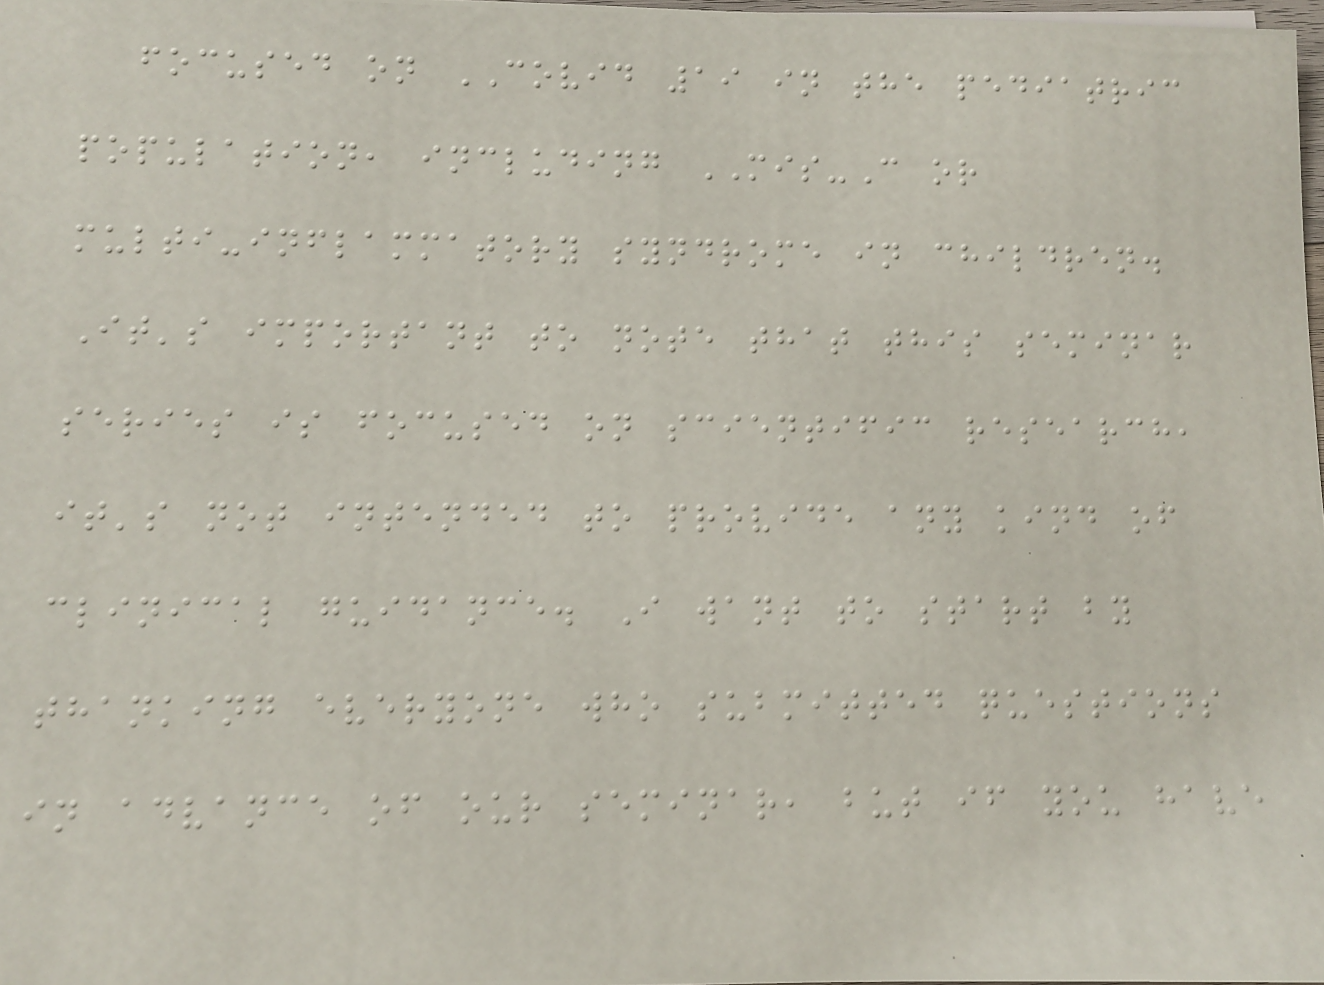focused on COVID 19 in the pediatric
population, including MIS-C or
multi-inflammatory syndrome in children.
It's important to note that this seminar
series is focused on scientific research,
it's not intended to provide any kind of
clinical guidance. I want to start by
thanking everyone who submitted questions
in advance of our seminar, but if you have
